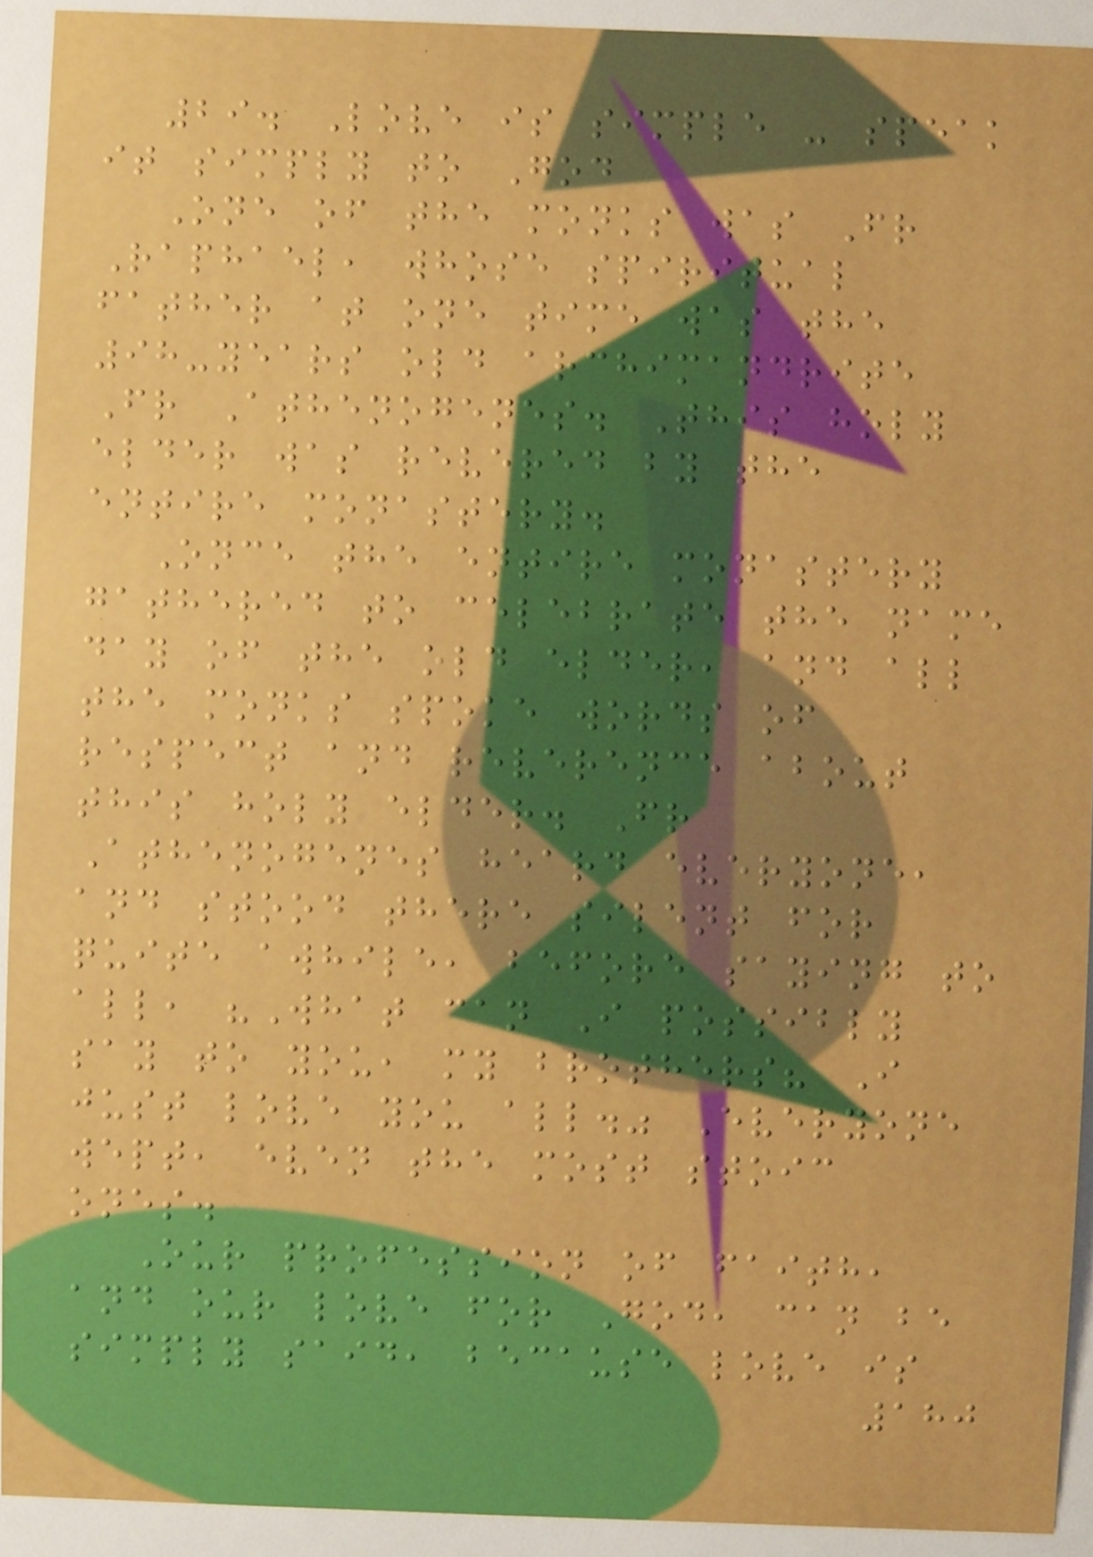29. Love is simple - speak
it simply to God
One of the monks was Fr
Raphael, whose spiritual
father at one time was the
98-years old archimandrite
Fr Athenogenes. This holy
elder was revered by the
entire monastery.
Once the entire monastery
gathered to celebrate the name
day of the old elder, and all
the monks spoke words of
respect and reverence about
this holy elder. Fr
Athenogenes heard everyone,
and stood there silent for
quite awhile, before saying to
all, "What can I possibly
say to you, my brothers? I
just love you all." Everyone
wept, even the most stoic
ones.
Our profession of faith,
and our love for God, can be
simply said, because love is
180
